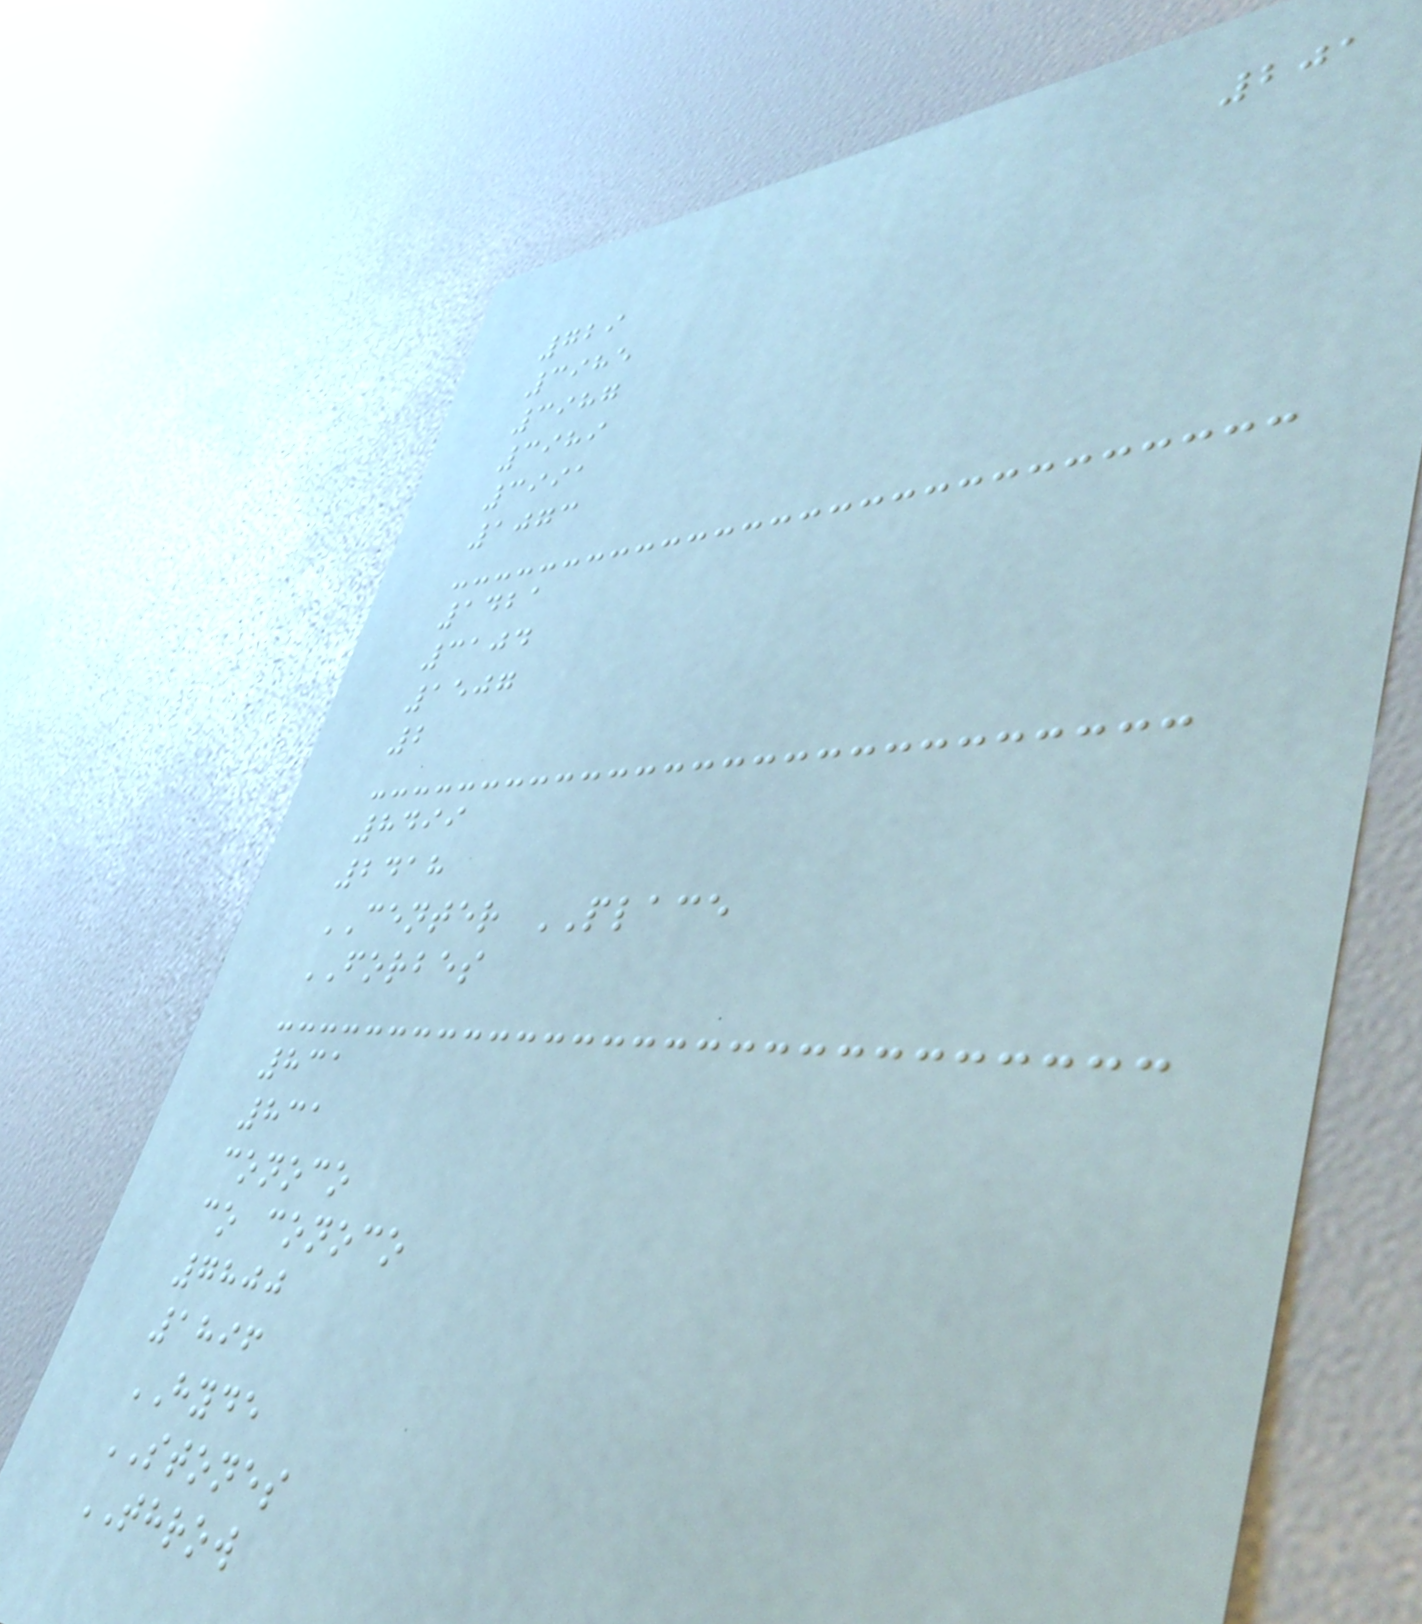201
729
3985
3987
3989
3991
1073
1421
3104
1507
2
8499
2418
CENTER PLACE
FORBES
831
831
conoco
co conoco
7800
1896
HYDE
STONES
THROW
